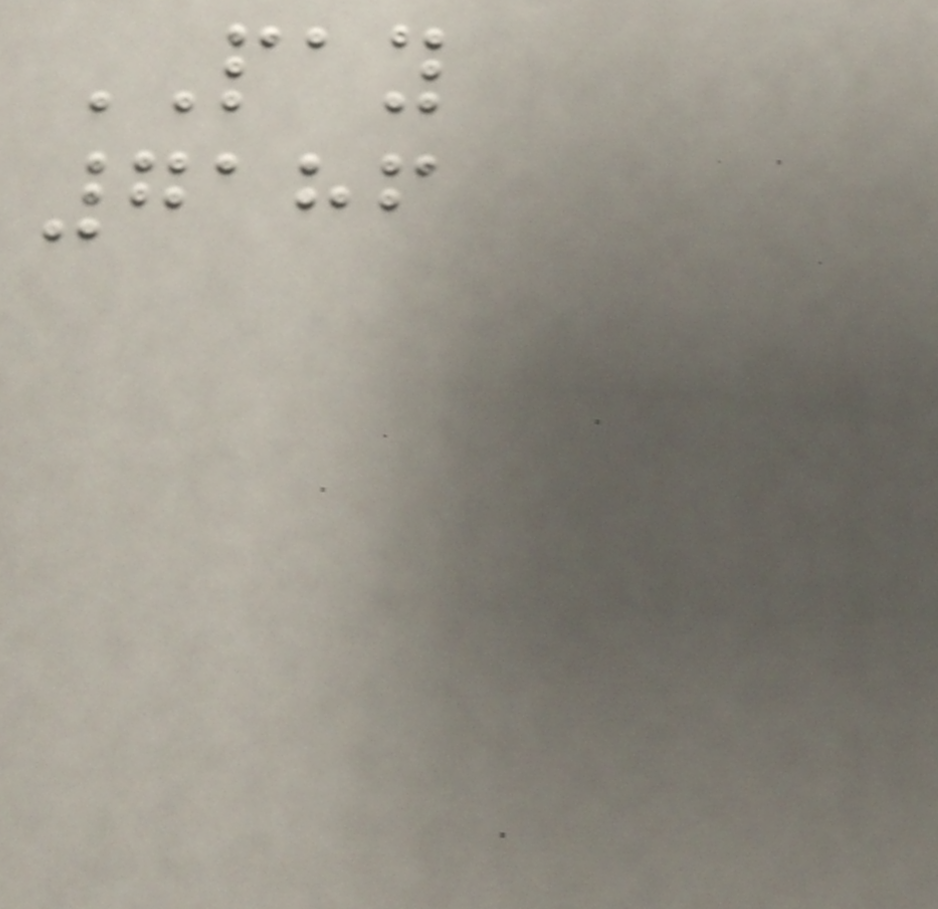PAY
7186
